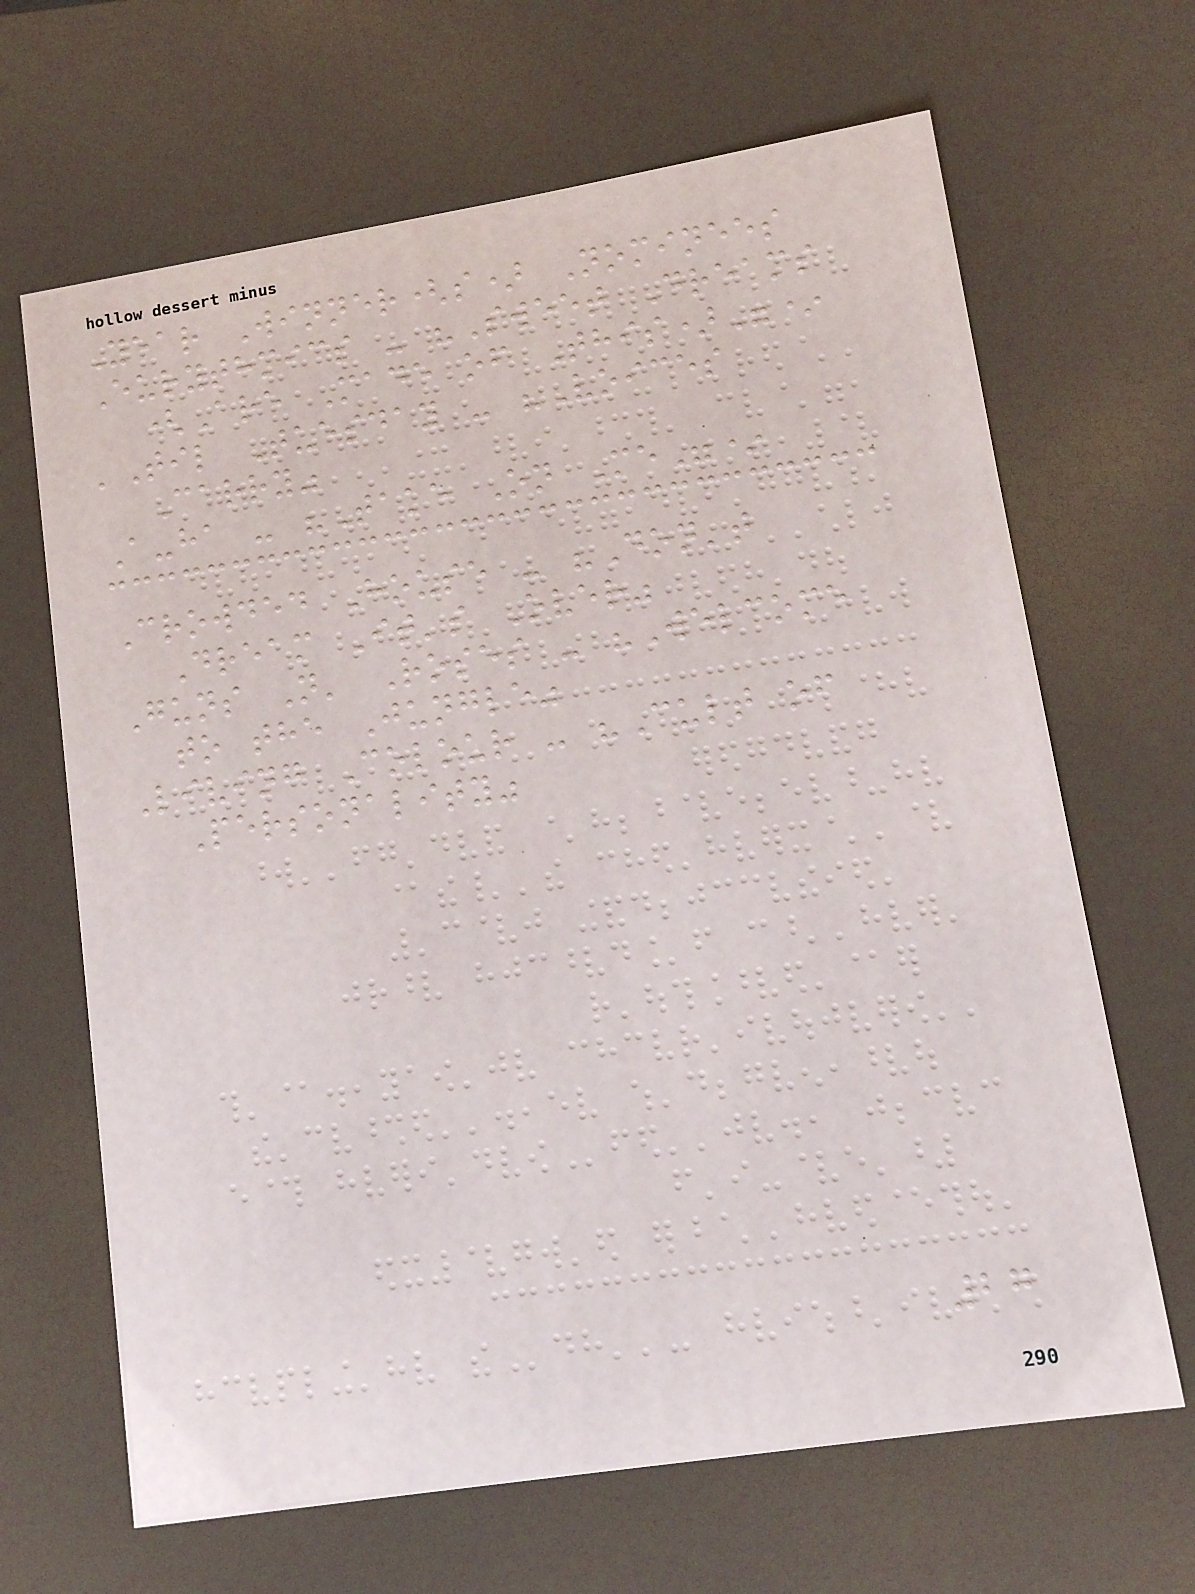Year Winner(s) Nominees
Eurythmics - "Sweet Dreams
(Are Made of This)"*
'Til Tuesday - "Voices
Carry"
A-ha - "Take On Me"*
Crowded House - "Don't
Dream It's Over"
Guns N' Roses - "Welcome
to the Jungle"
Living Colour - "Cult of
Personality"
27
